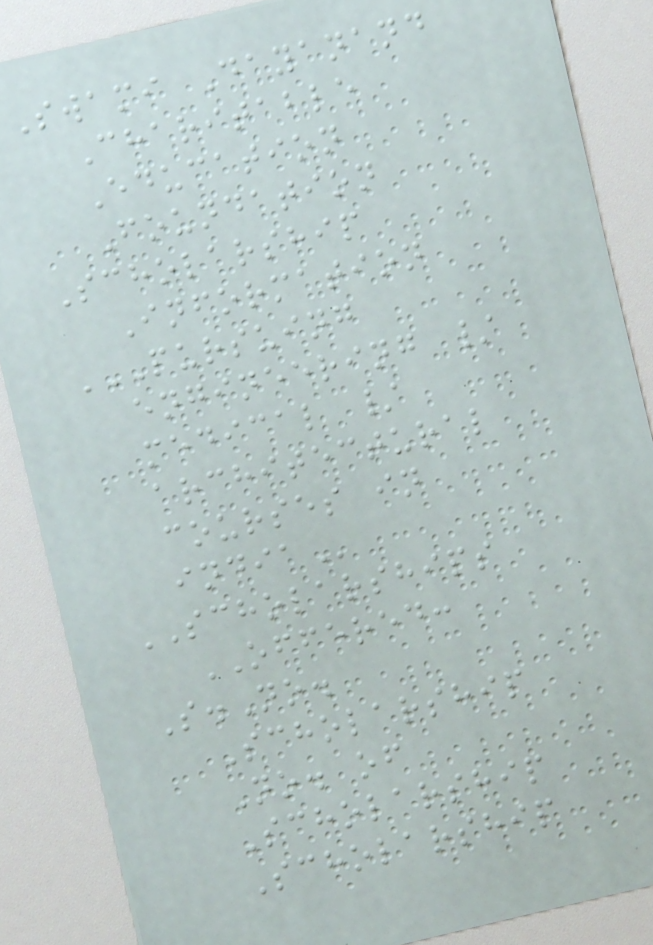Swami Dayanand
Charitable
Education
Foundation
Scholarship
Information
PURSUING
ENGINEERING /
MEDICAL /
ARCHITECTURAL
COURSES IN
INDIA
SCHOLARSHIPS
OFFERED:
S.No.
Scholarship
No. of
Scholarship
Scholarship
